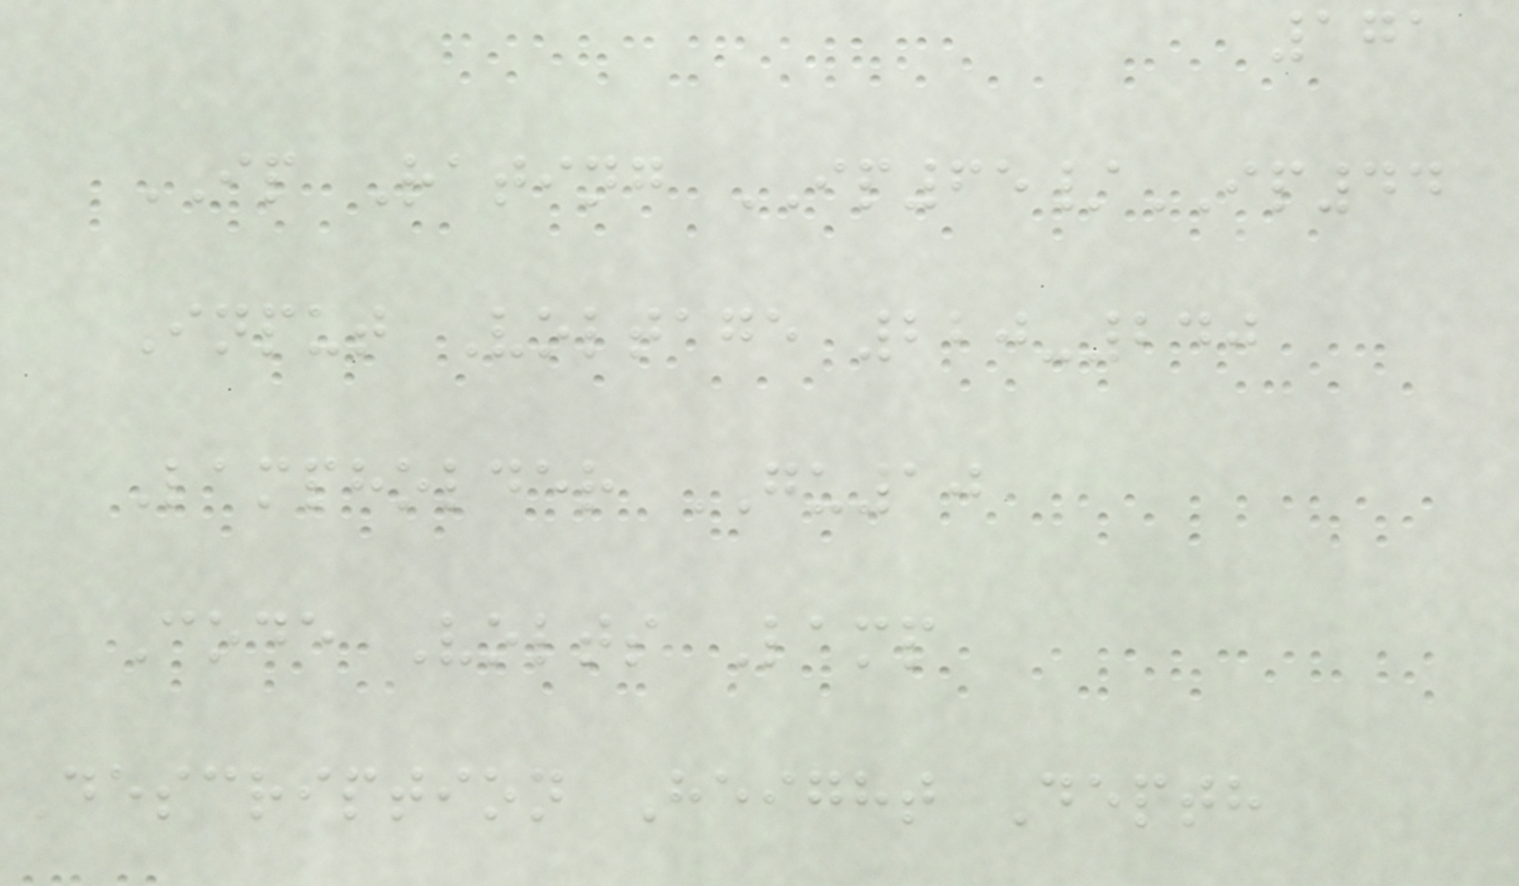171
IP Rating IP65/IP44
Input Voltage 220-240
Lampholder GU10
Code Volts Lamp
Description Height Depth
